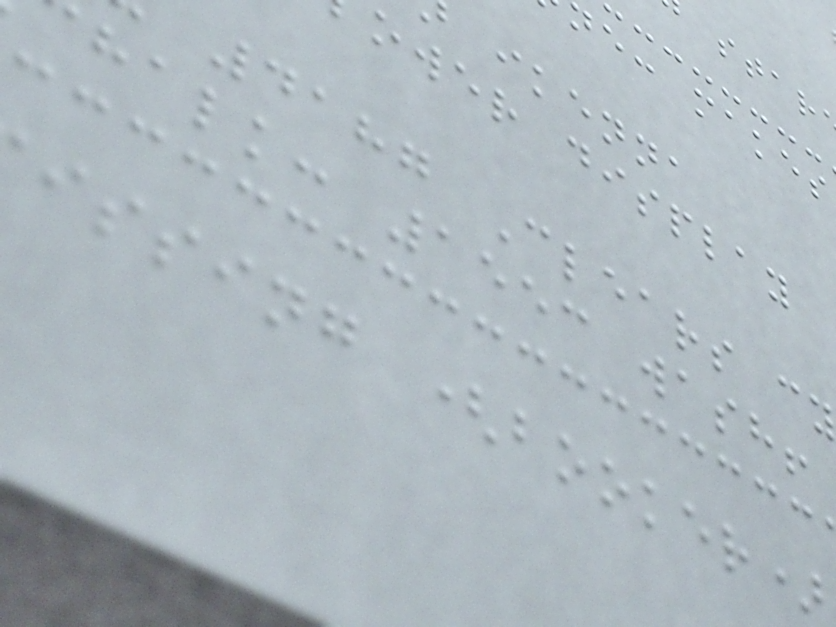ower display
4187 Clears cy
halk: 1553 wash!
issing (booker)
